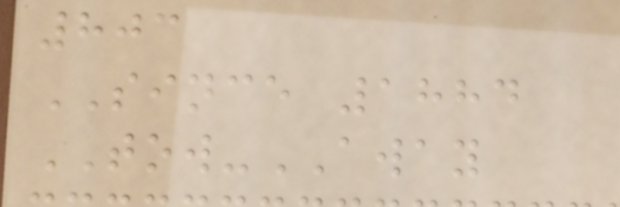803
SINCE 1884
TOW-AWAY
